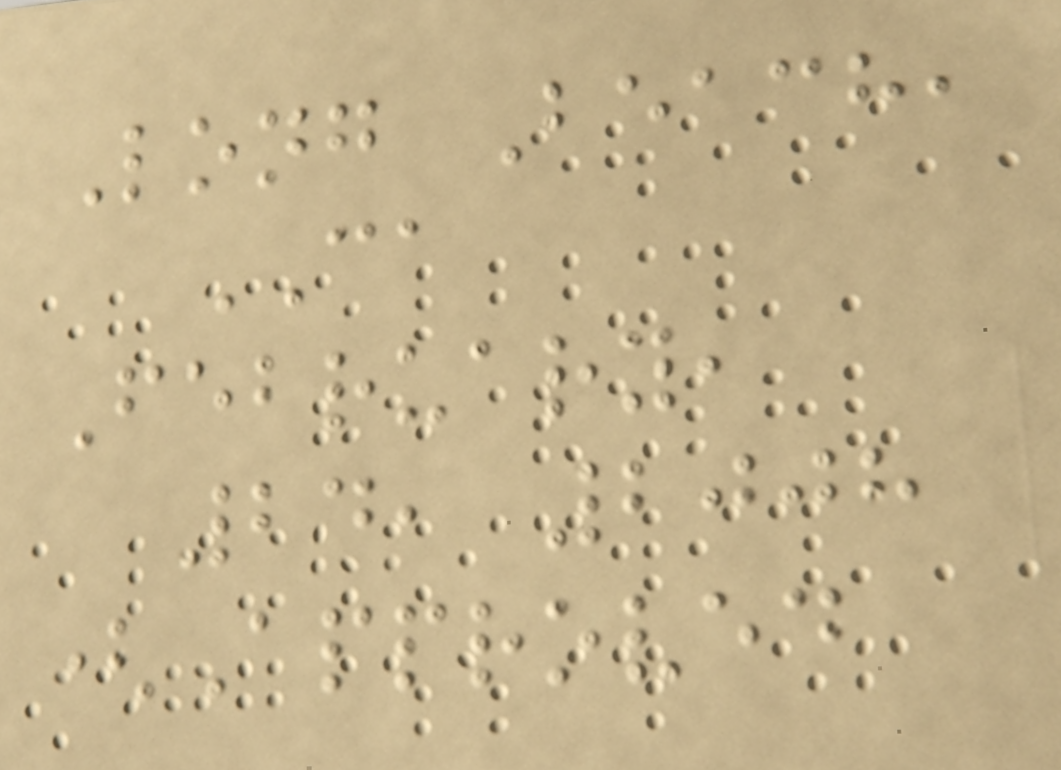Long Beach,
CA
February,
24, 2008
(Approved
